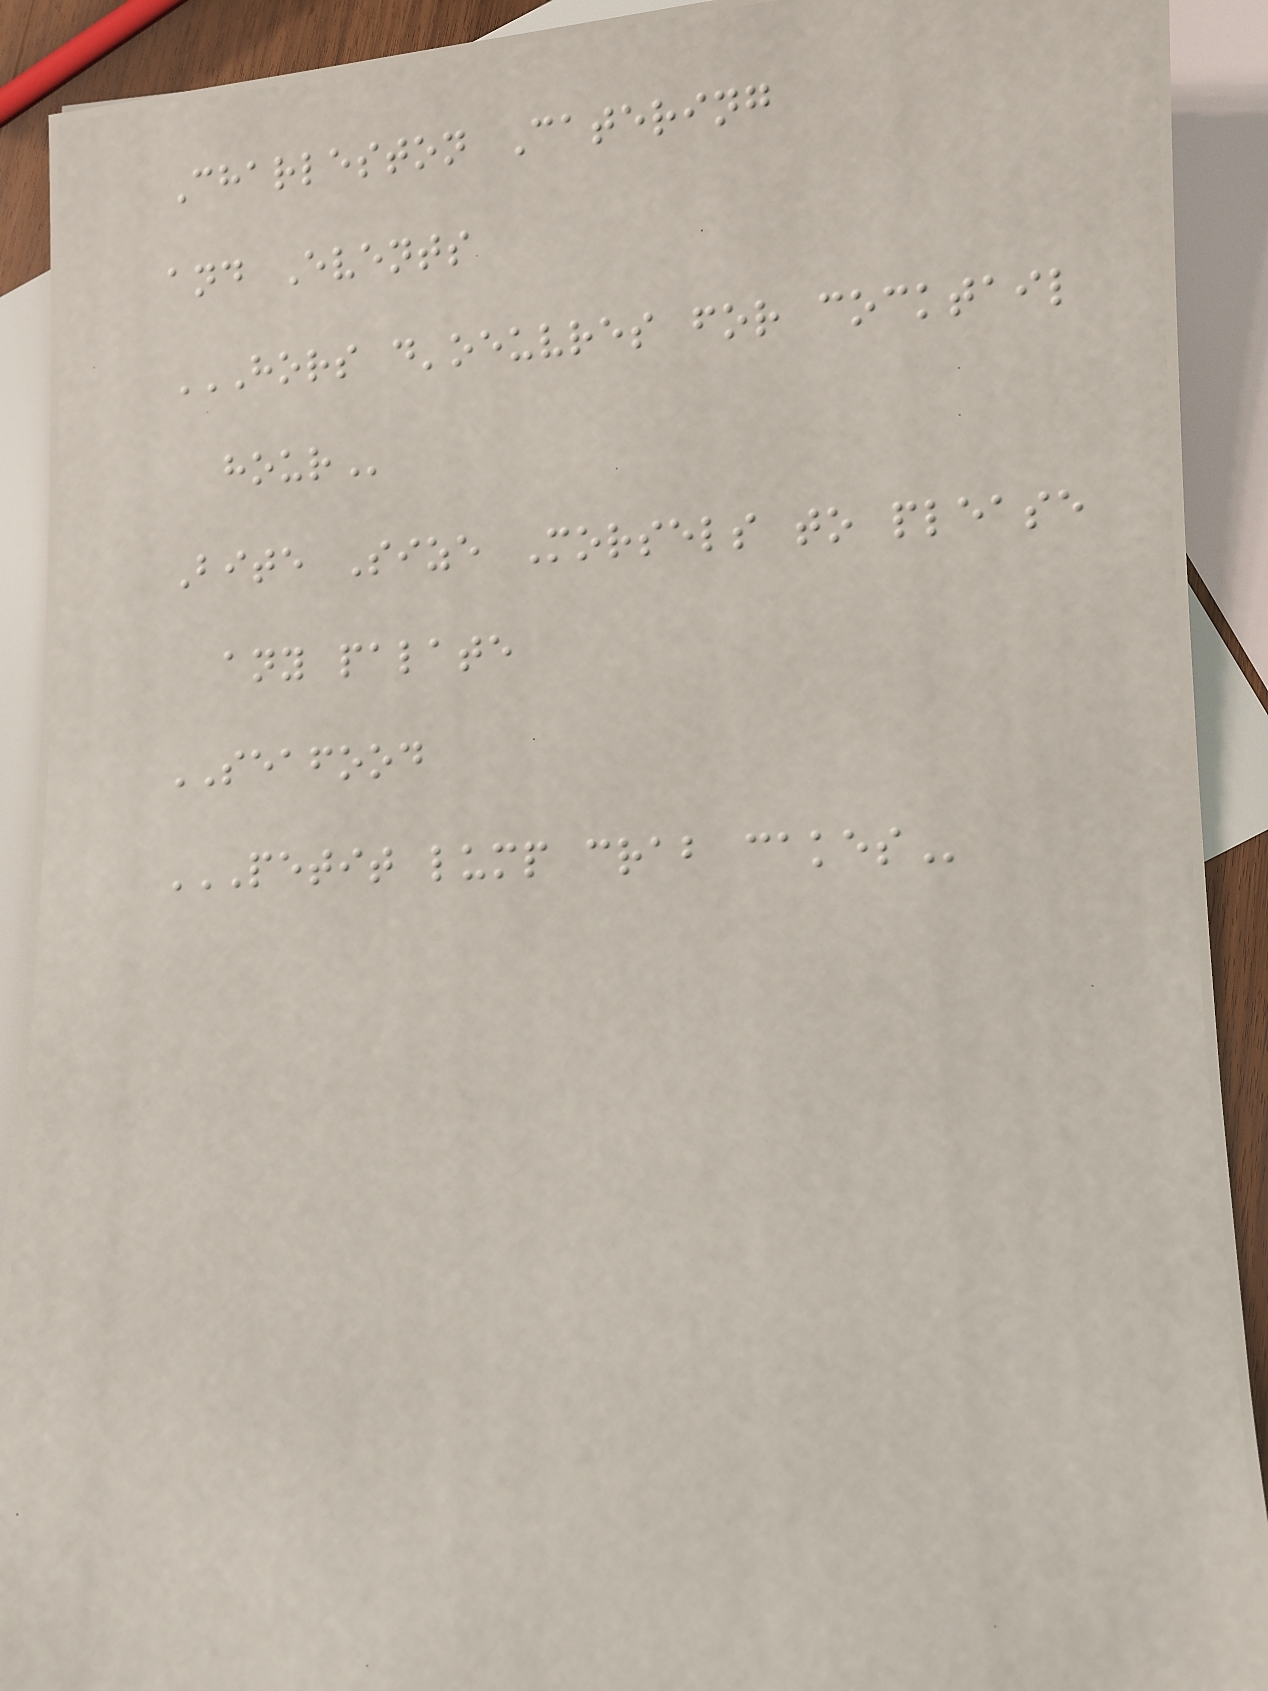Charleston Catering
and Events
HORS D'OEUVRES FOR COCKTAIL
HOUR
Bite Size Morsels to please
any palate
SEAFOOD
PETIT LUMP CRAB CAKES
